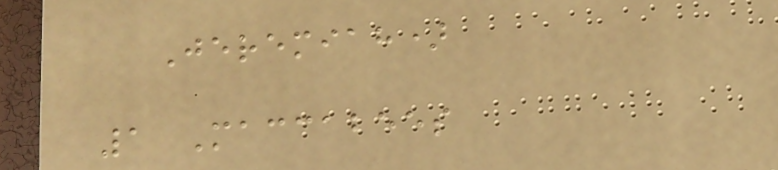Jeremiah)
1 Maccabees
